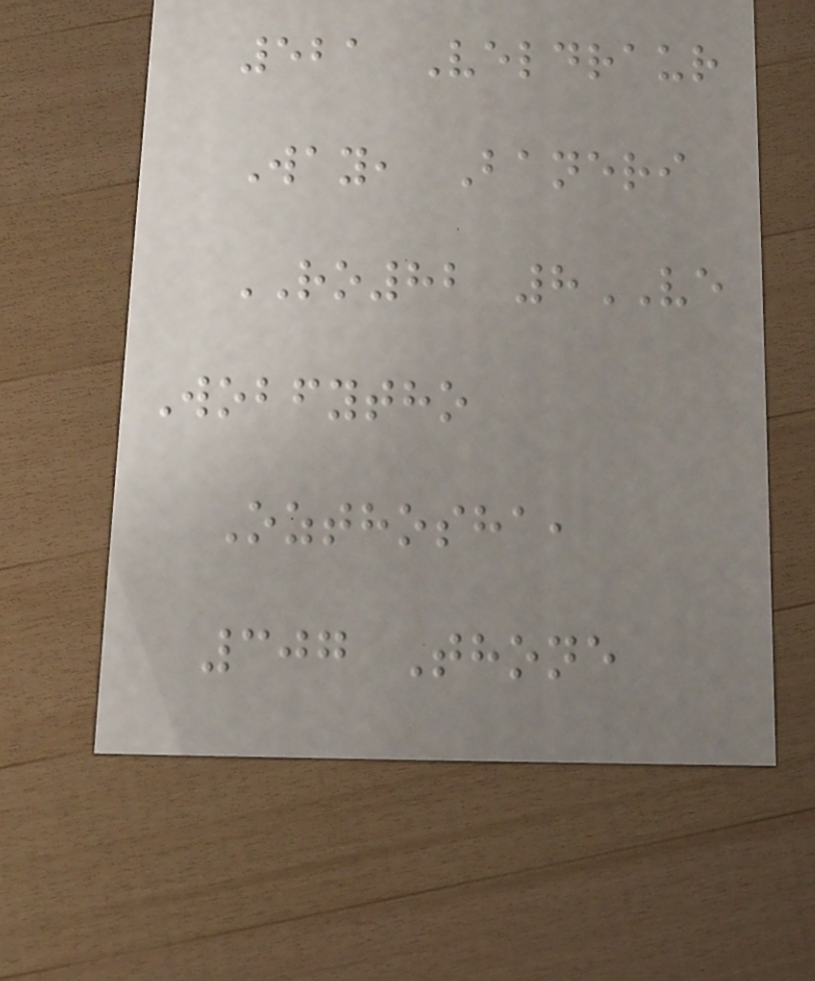521 Veldraur
Way, Baneri
RO82 8VE
Wobfytho
Ozthosha,
307 Thone
